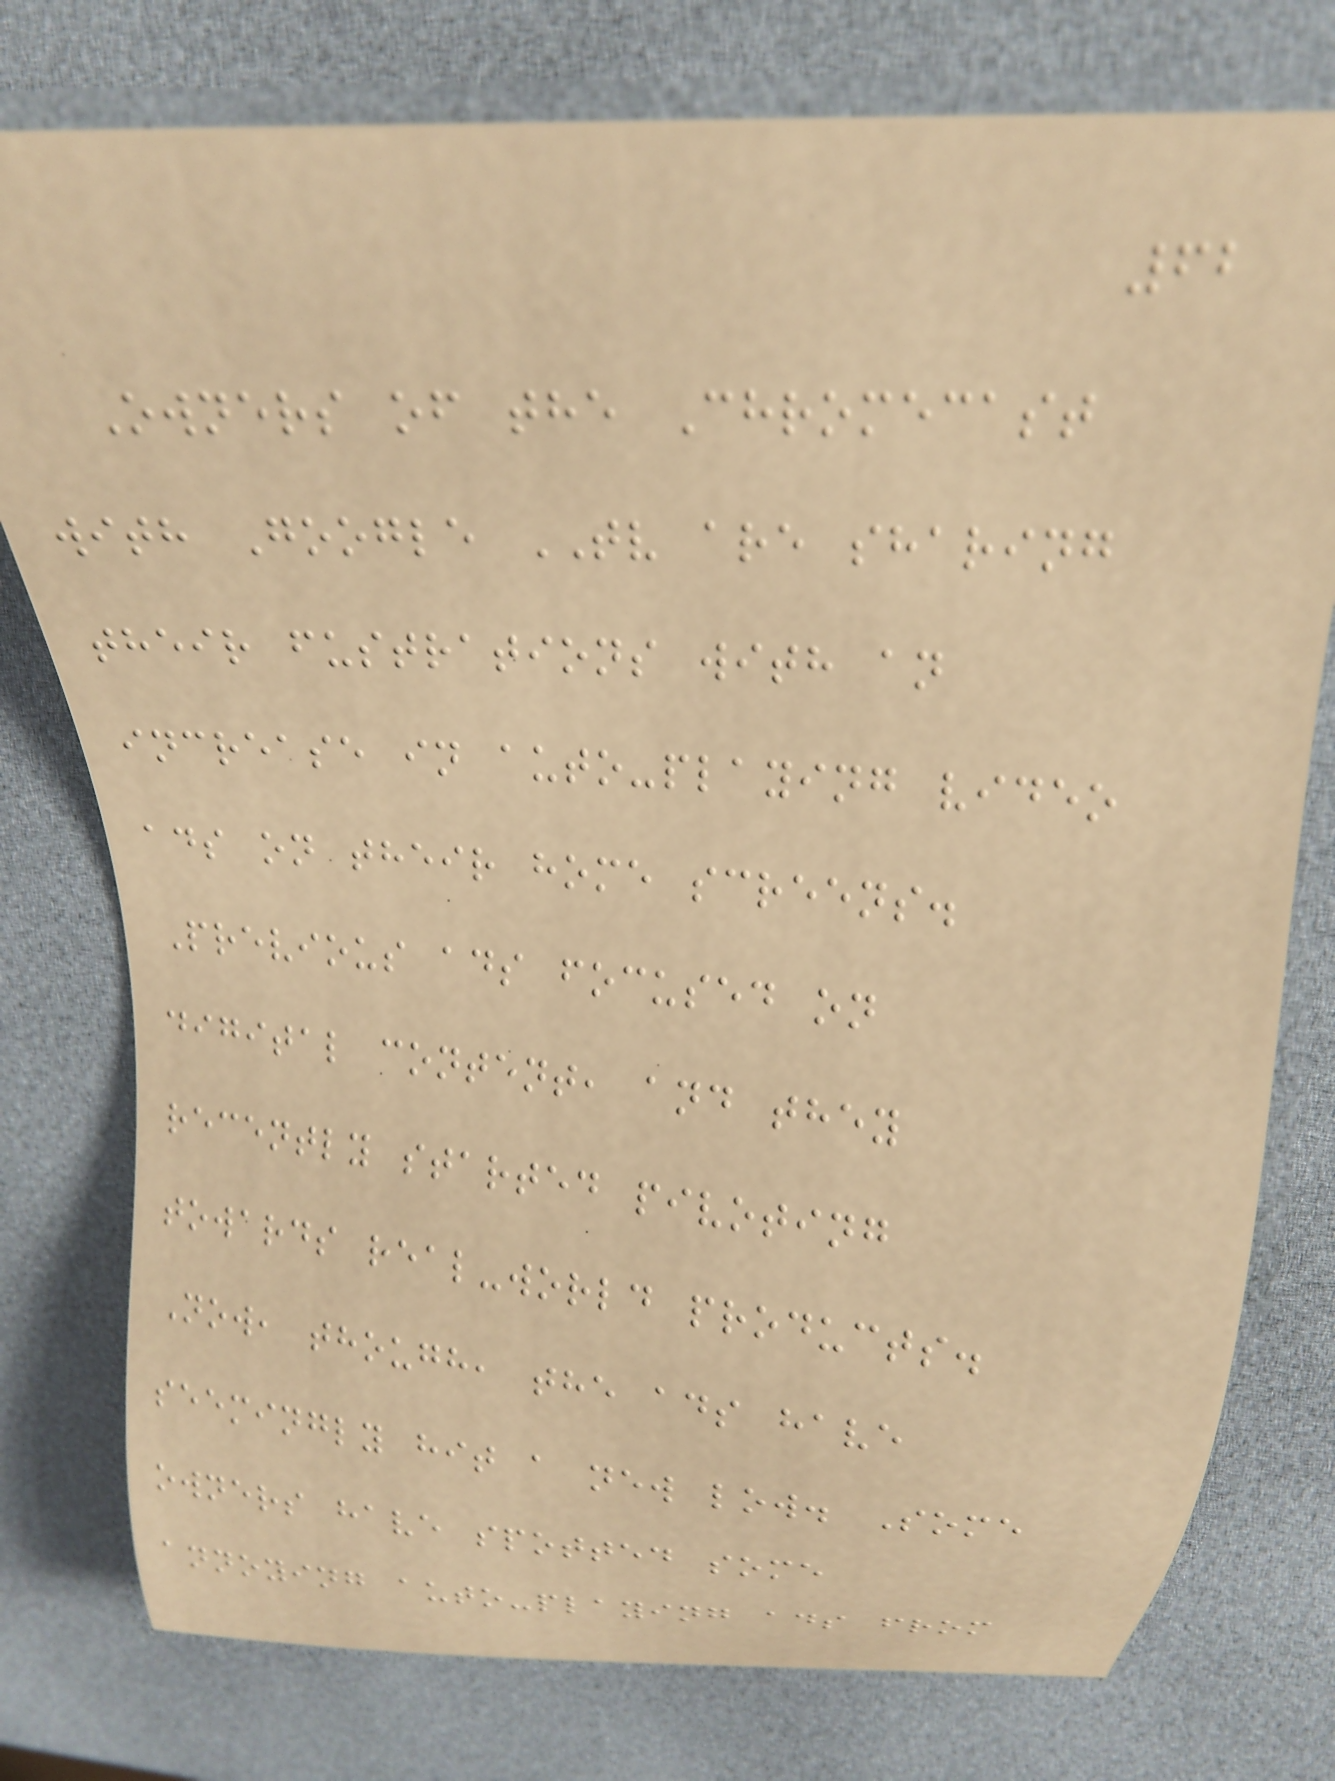62
Owners of the Chromecast
with Google TV are sharing
their fustrations with an
increase in auto-playing video
ads on their home screens.
Previous ads focused on
digital content, and they
recently started pivoting
towards real-world products.
Now, though, the ads have
seemingly hit a new low. Some
owners have spotted some
annoying auto-playing ads from
